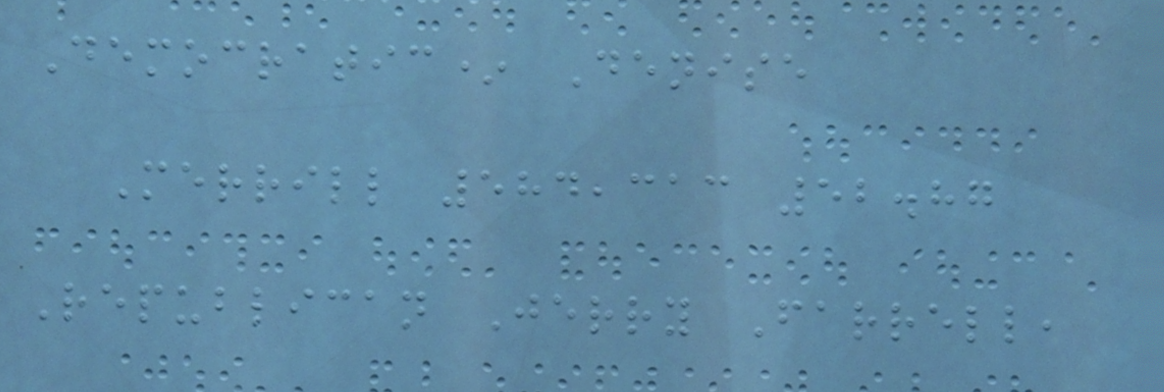Democratic* Denise
Merrill 584,313 52.87
Republican Jerry Farrell,
